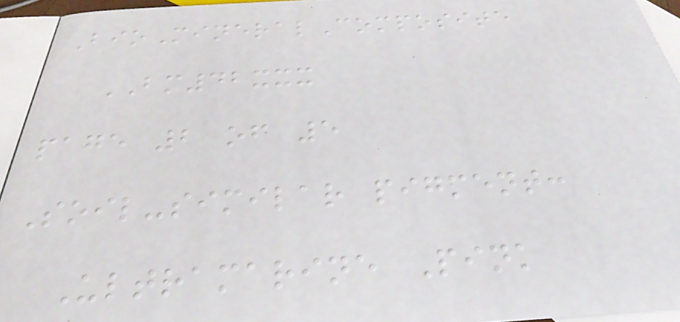BioMineralComposite
BM42xxx
page 2 of 5
Soil-similar pigment:
Ultramarine Pink
